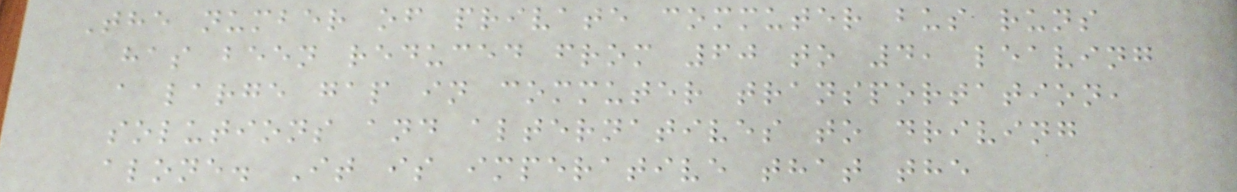The number of private commuter bus runs
has been reduced from 60 to 4, leaving
a large gap in commuter transportation,
solutions and alternatives to driving
alone. It is imperative that the
